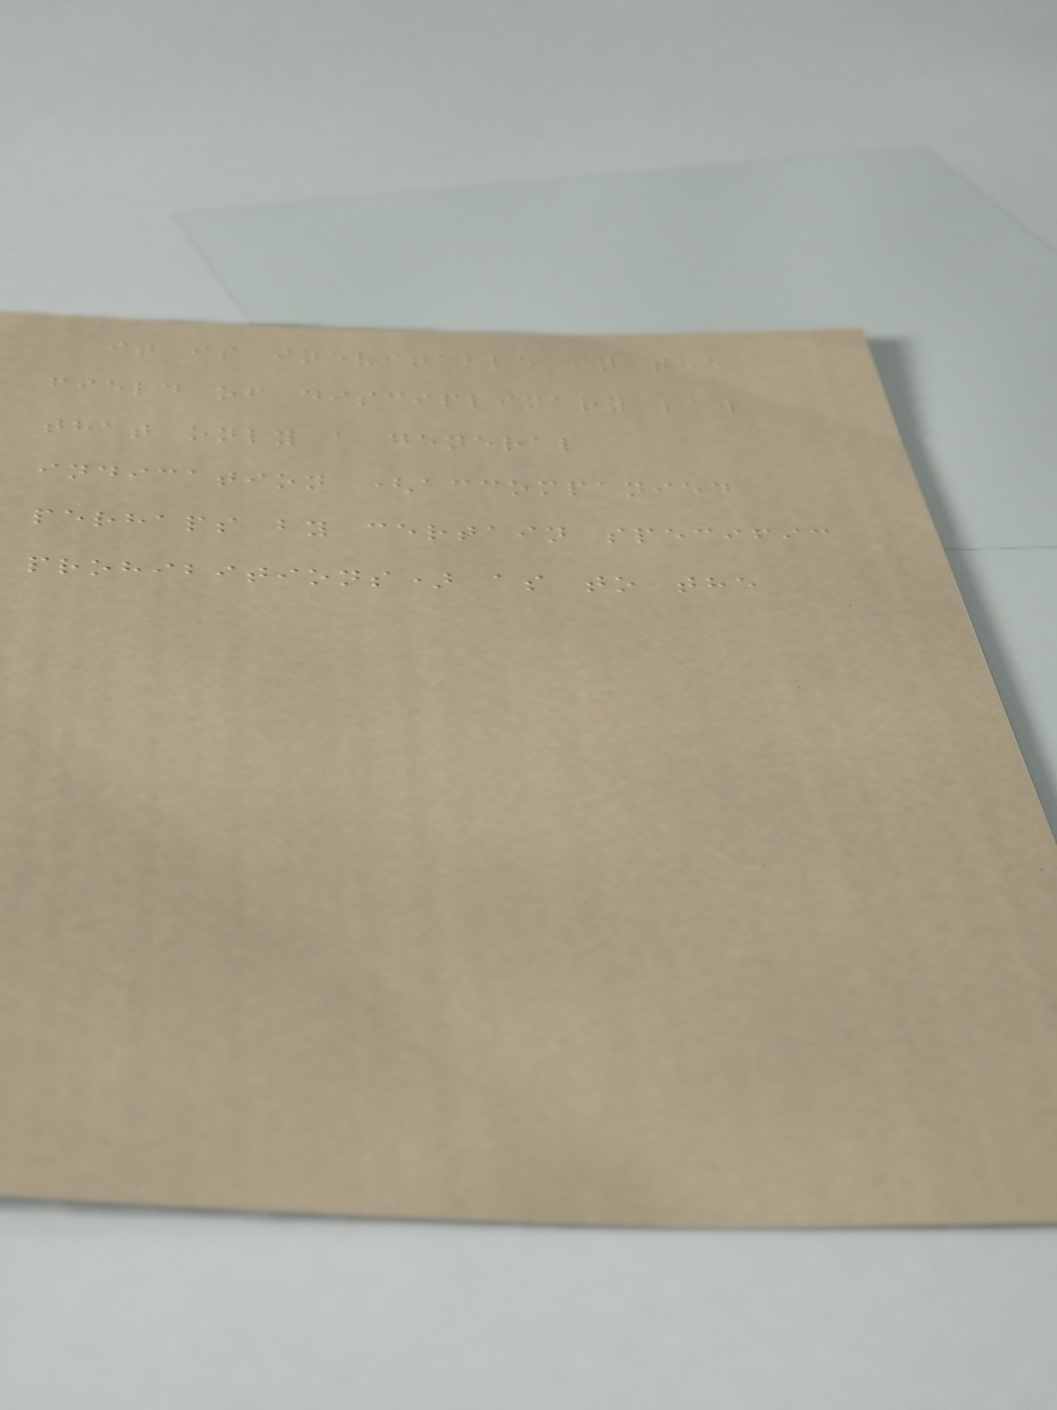it is inevitable in the
field of disciplinary law
that only a general
indication (accompanied
perhaps by certain specific
prohibitions) as to the
